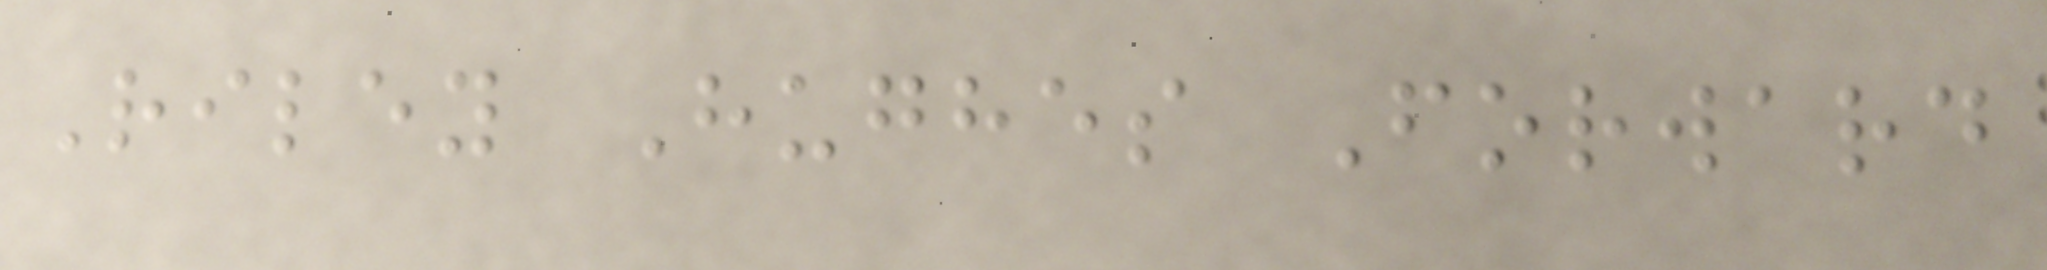Riley Hughes Forward
